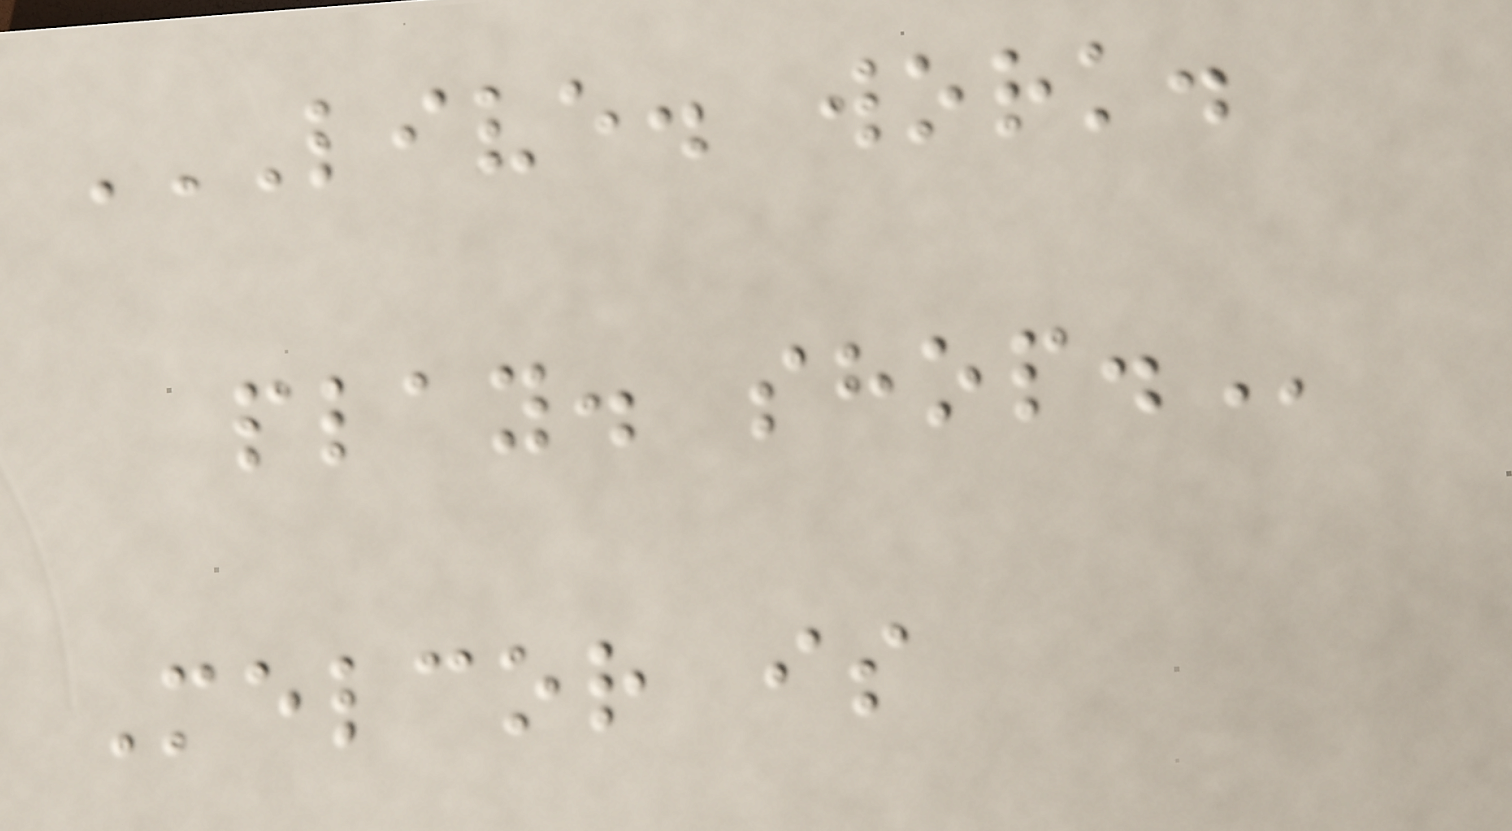LIVE. WORK.
PLAY. SHOP.
Melcor is
